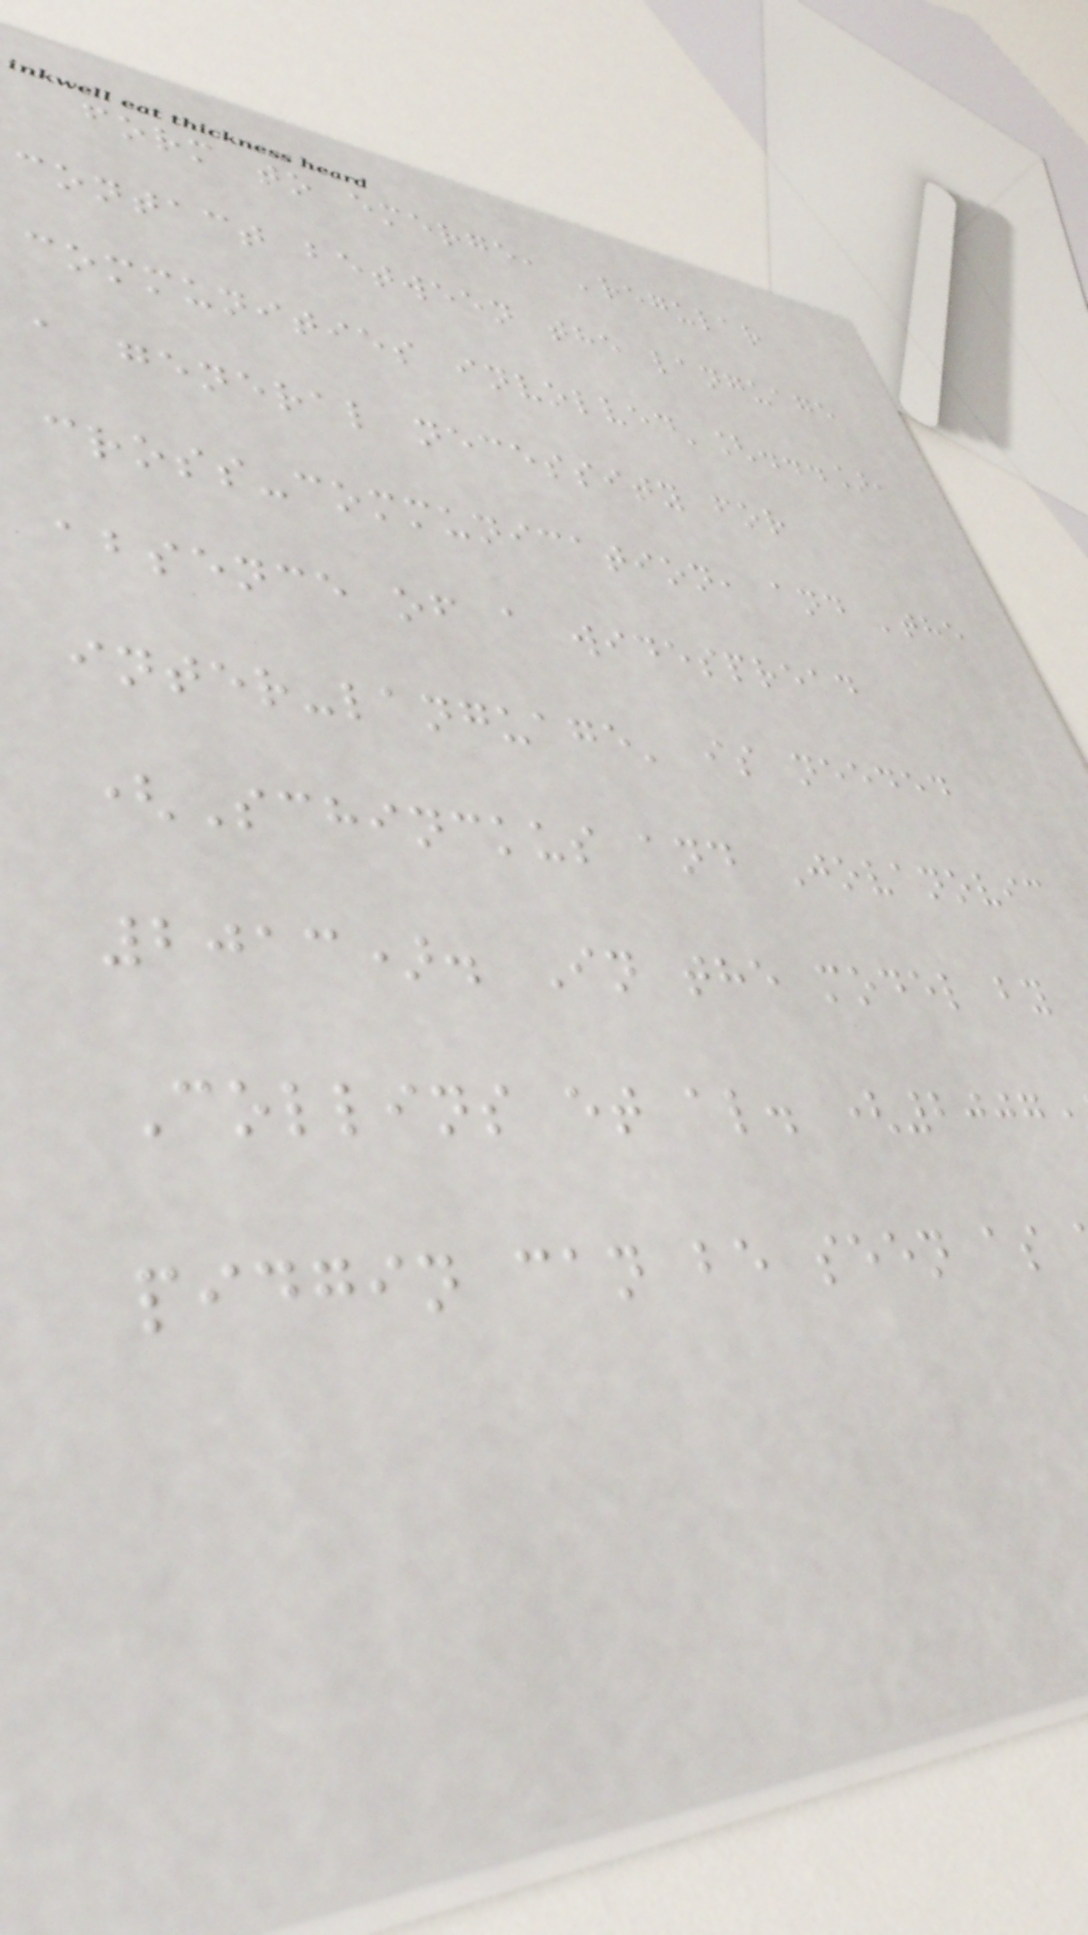form to emerge, 'regular
contact between the language
communities involved'[...],
a general necessity for
cross-communication, and 'the
absence of a widespread
inter-language' is needed
(Schinckus and Jovanovic
2013). In the model by
Collins et al. (2007
pidgin can be seen as
